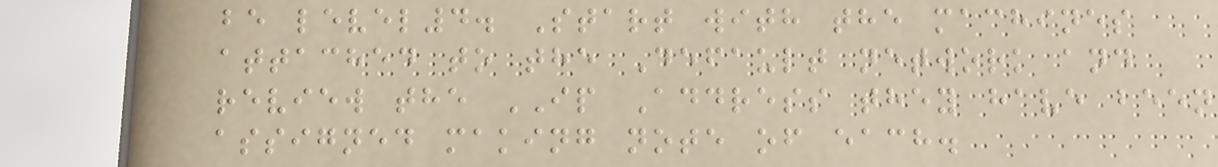be level4. Start with the machines
attached to the Default network and
review the IP Address they have been
assigned making note of each.
